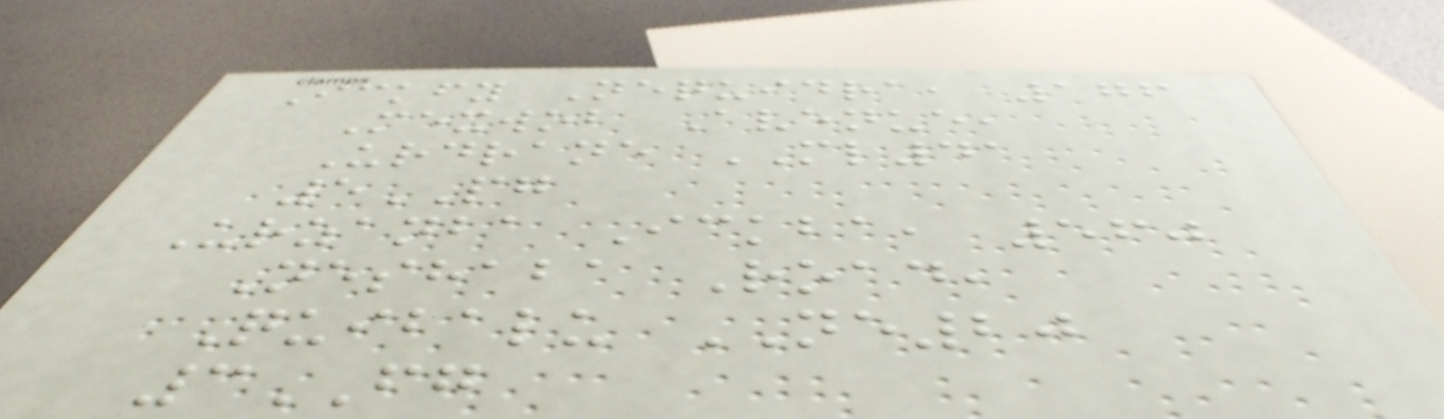Ickfy Nequidra, 176
Mexwob Avenue,
Urdrane ML41
5PG
Urzanba Ickba, 560
Neshaba Road,
Quibalu NE20
3FG
